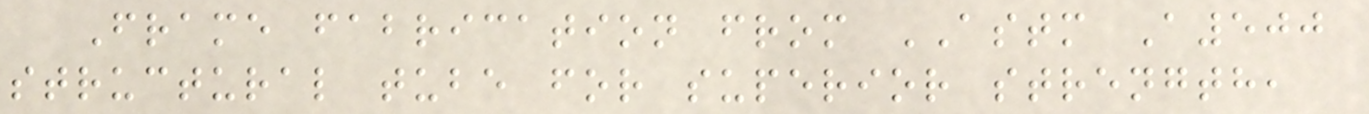Frame fabrication from ASTM A500
structural tube for superior strength,
